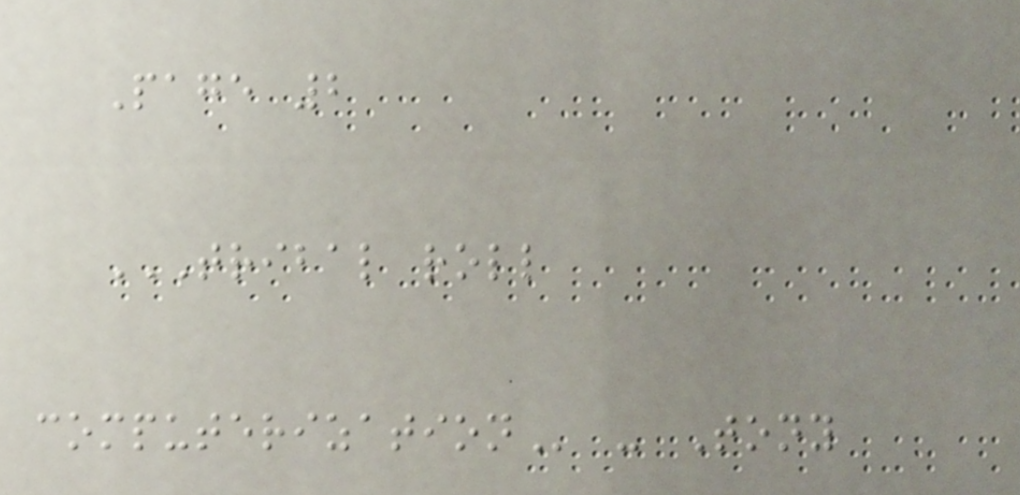Page 2
TRIBAL ROLL
COMPUTERIZATION - Tony
